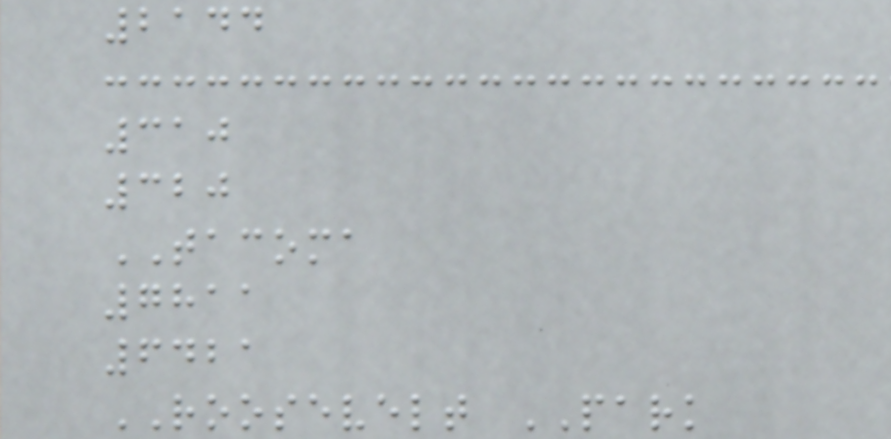2144
310
320
TACOMA
7811
6421
ROOSEVELT PARK
